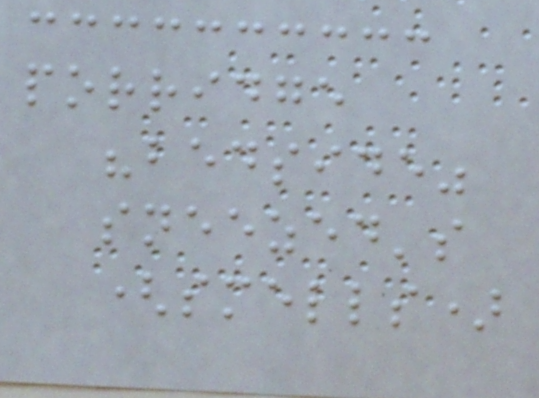porridge
"bedside"
sneezed's
(smells)
